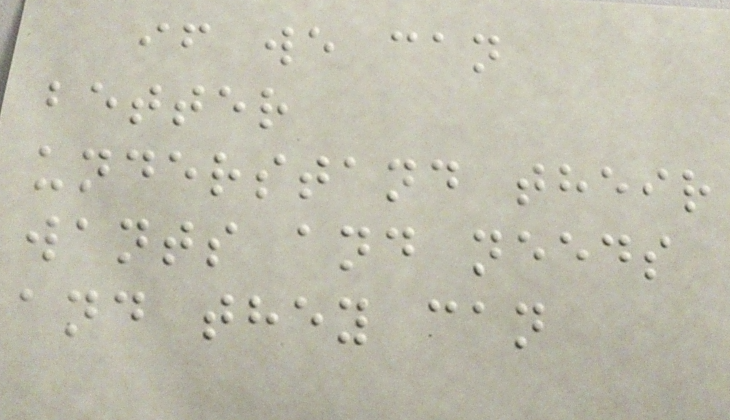if we can
better
understand their
wants and needs
and they can
